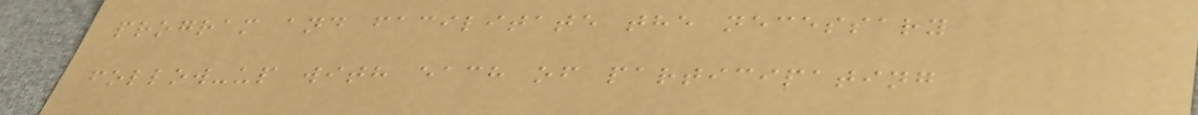program and facilitate the necessary
follow-up with each of participating
